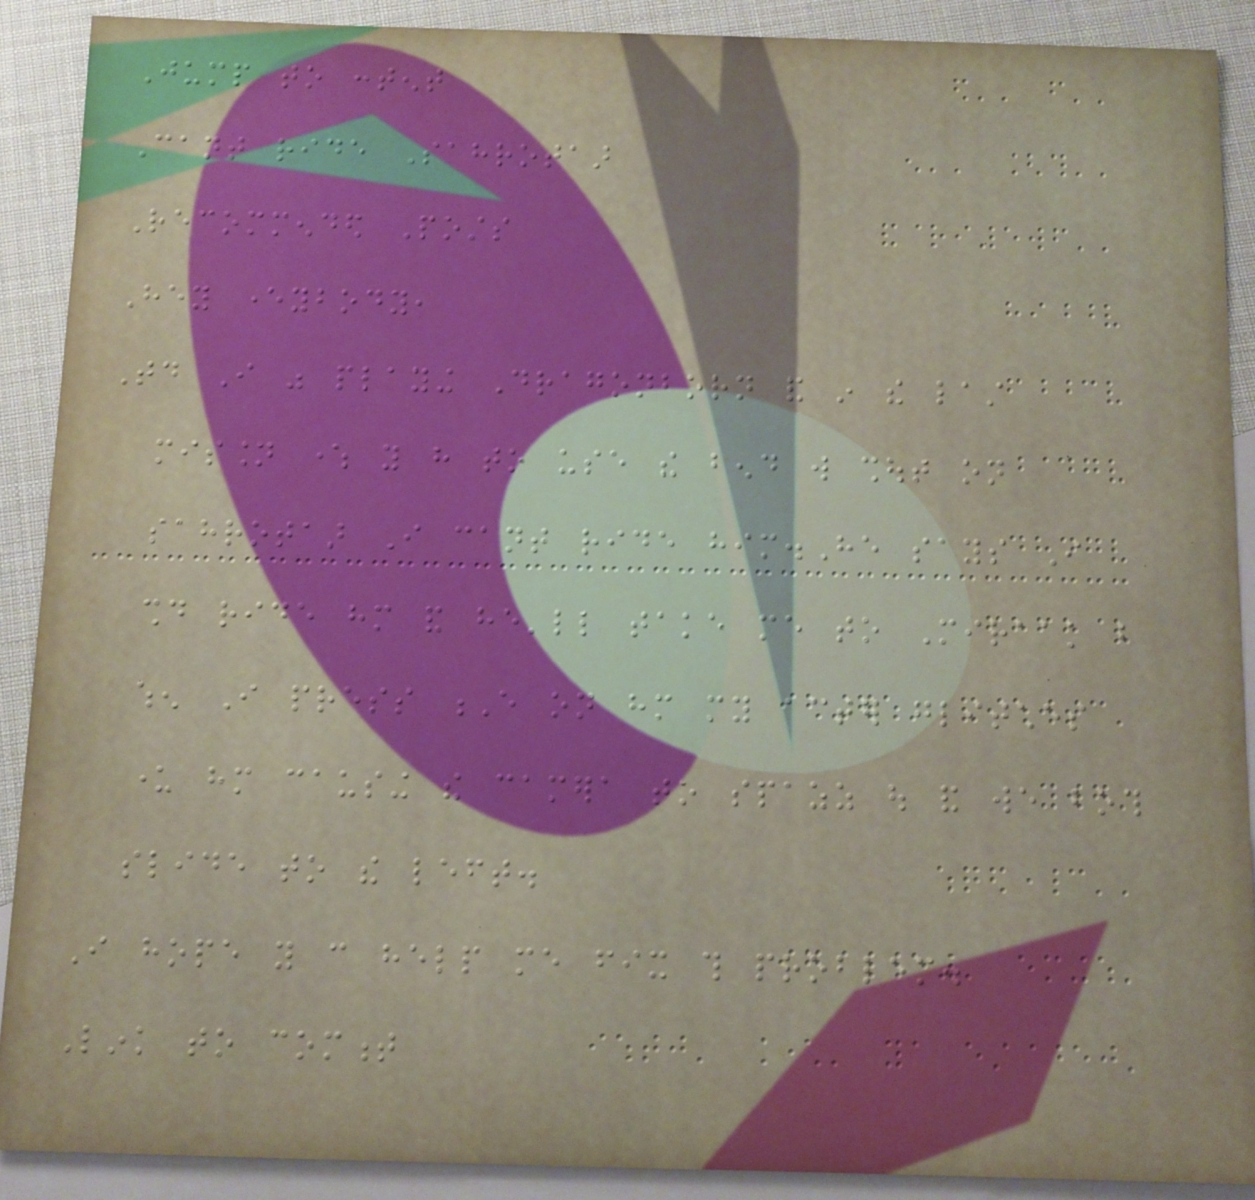Jump to content
Cant ride Sahrotaar
Recommended Posts
Hey everybody,
Today I was playing Dragonborn and in the last
mission where you have to use the bend will shout on
sahrotaar I cant ride him.He says I
should ride him and he'll take me to Miraak but
when I press E on him my acter glitches
under him causing the camera to spazz out and we both
slide to the left.
I hope you can help me fix this problem.
Link to comment
